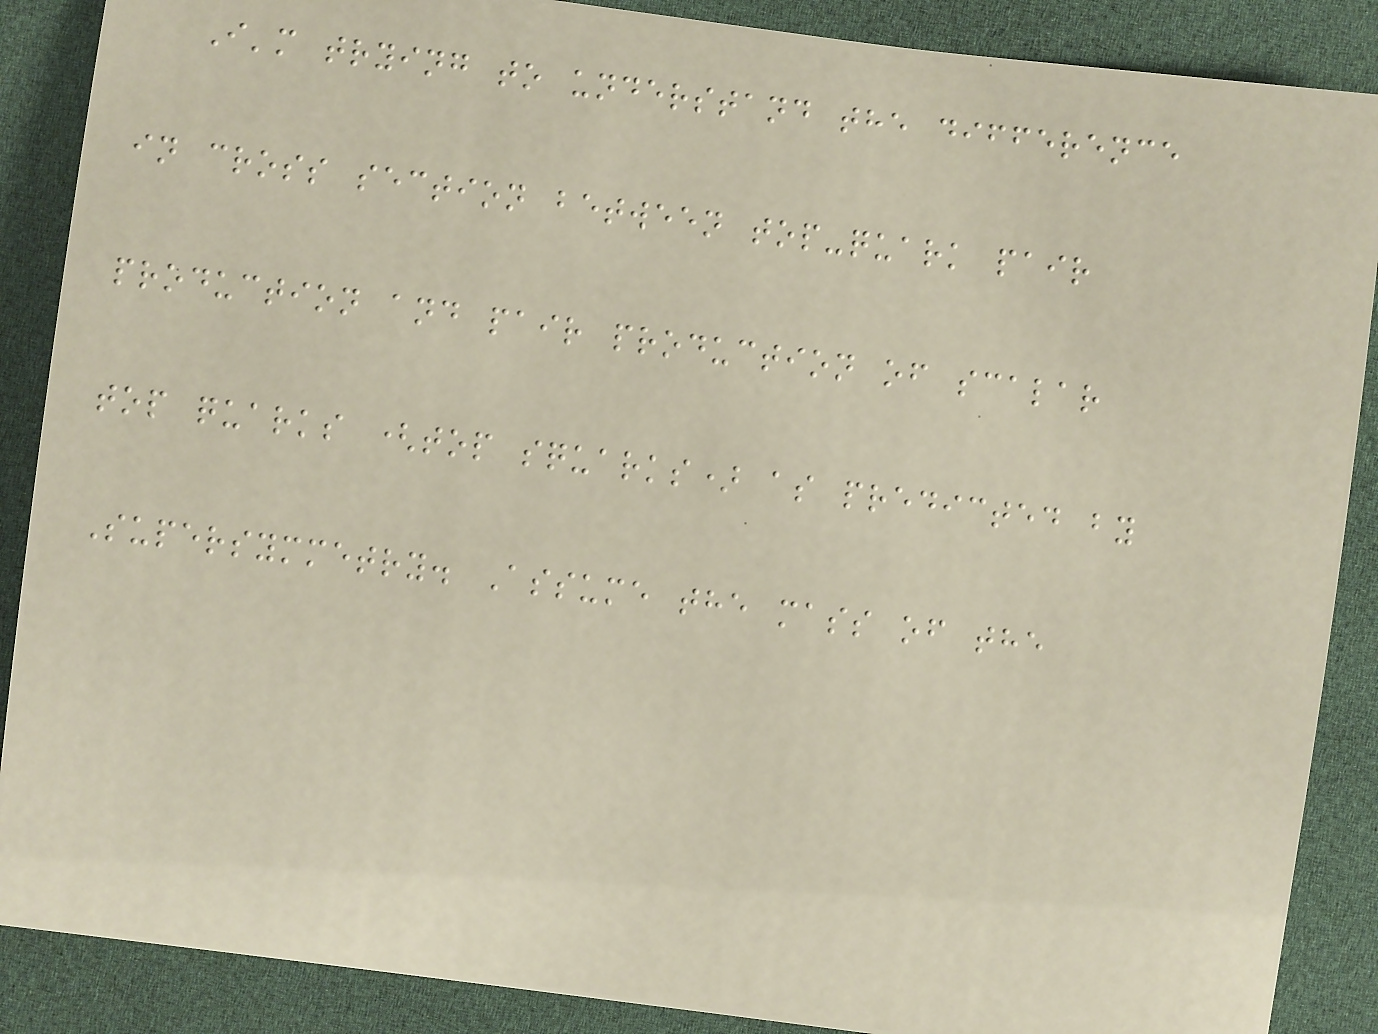I'm trying to understand the difference
in cross section between top-quark pair
production and pair production of scalar
top quarks (top squarks) as predicted by
Supersymmetry. Assume the mass of the
